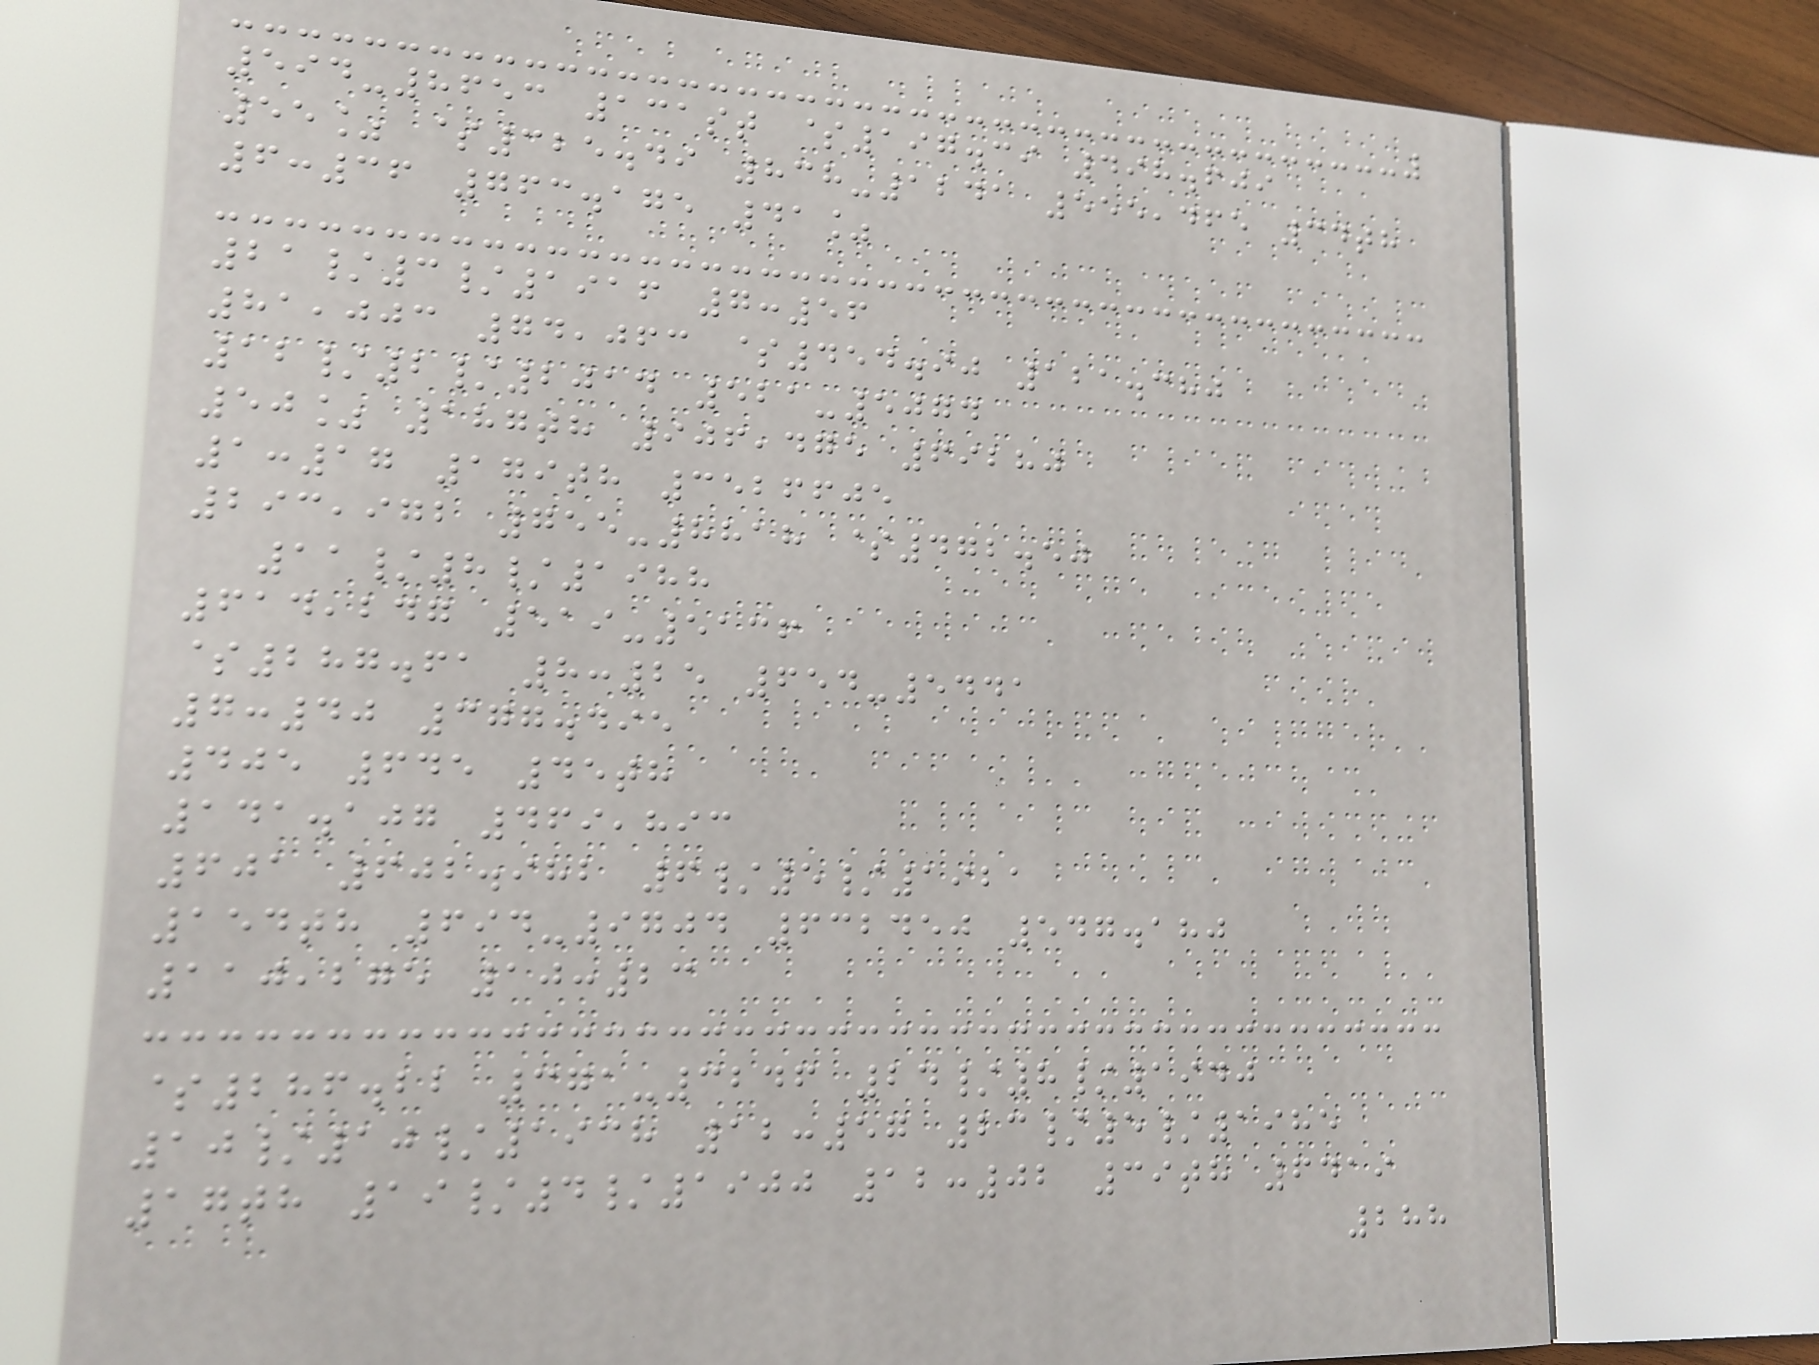594-8653 131st $197.39 498.609
55% $325.49 838-1241 555,465 34th
6:36 763.175 41%
21/3/1916 7:56
81,003 74,063 $454.90 121.380
12/2/2014 521-5074
50% 187th 906,475 69280
1:17 179th 3526605
293,972 755-8818 $472.50
11/8/1988
614,247 519-5136
$287.61 8:25 654-5441
7:40 377.495
405 645 45th
141.107 469,893
601 602.982 6/5/1921
154th 694-9704 632450 547.180
110,275 10:23
$286.22 371-3246 24/8/1940
10/10/1938 12:57 23/5/1985
17th 19/4/1900 12:02 39th 6419
288
